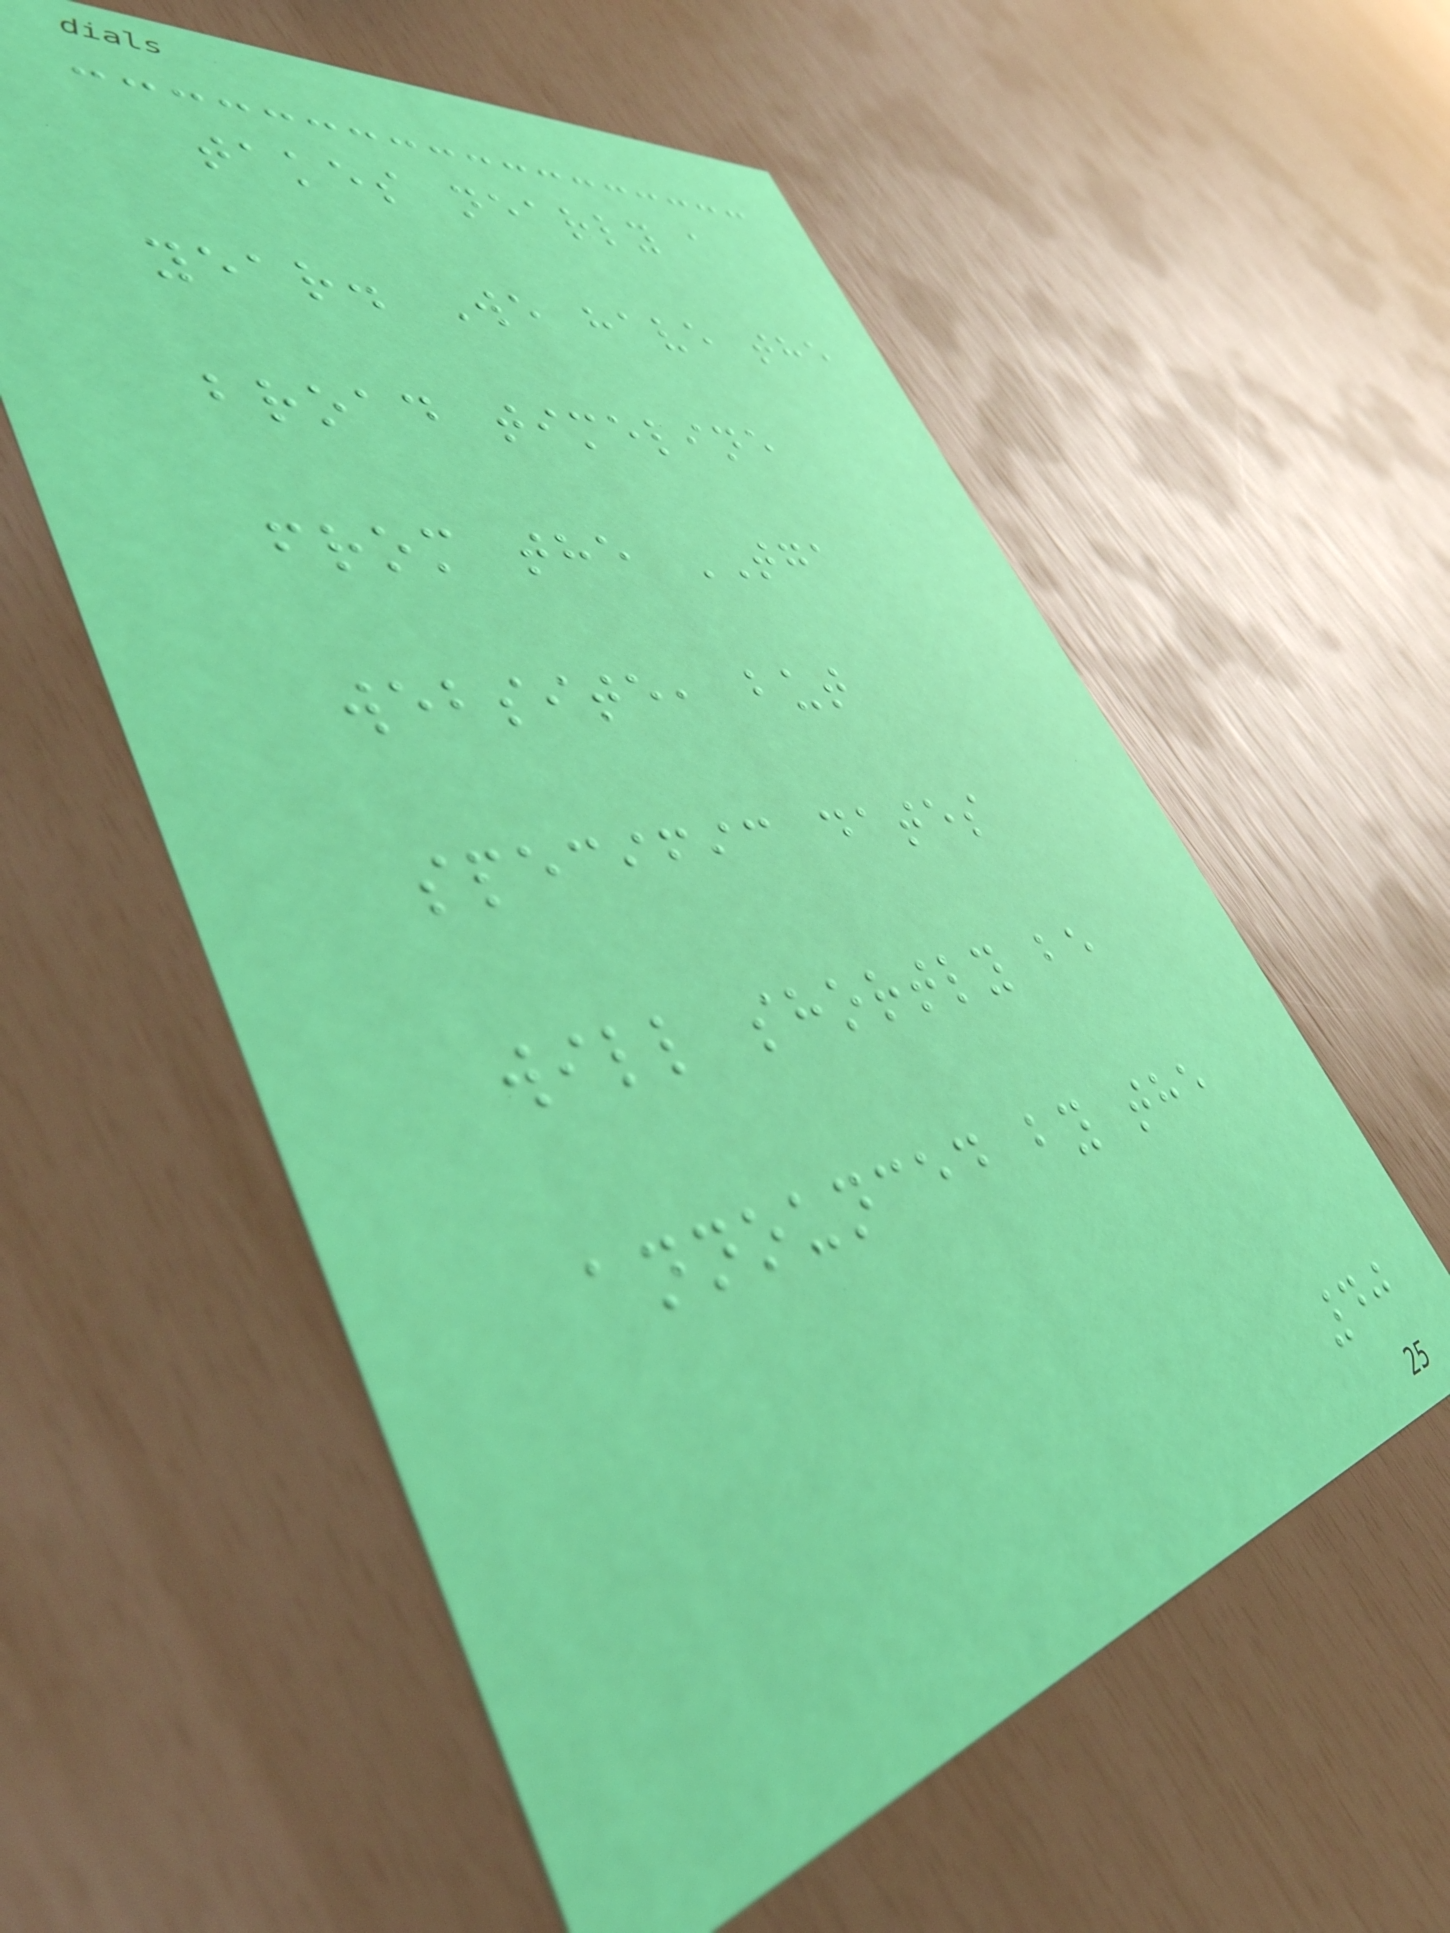takes nearly a
year. We have the
broad timeline
from the TGA
website, but
specific dates
will shortly be
announced by the
40
